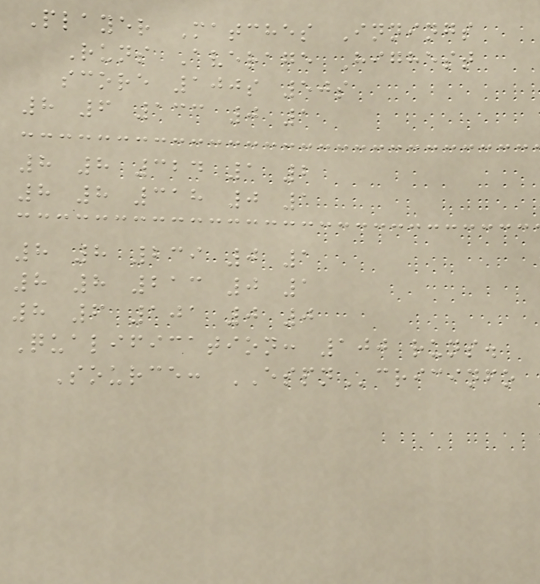Player Matches Innings
Runs Average Highest
score 100s 50s
8 6 133 0 1
8 8 324 1 2
8 8 318 0 1
8 8 239 0 1
8 8 213 0 1
8 6 101 0 0
Qualification: 100 runs.
Source: ESPNcricinfo
